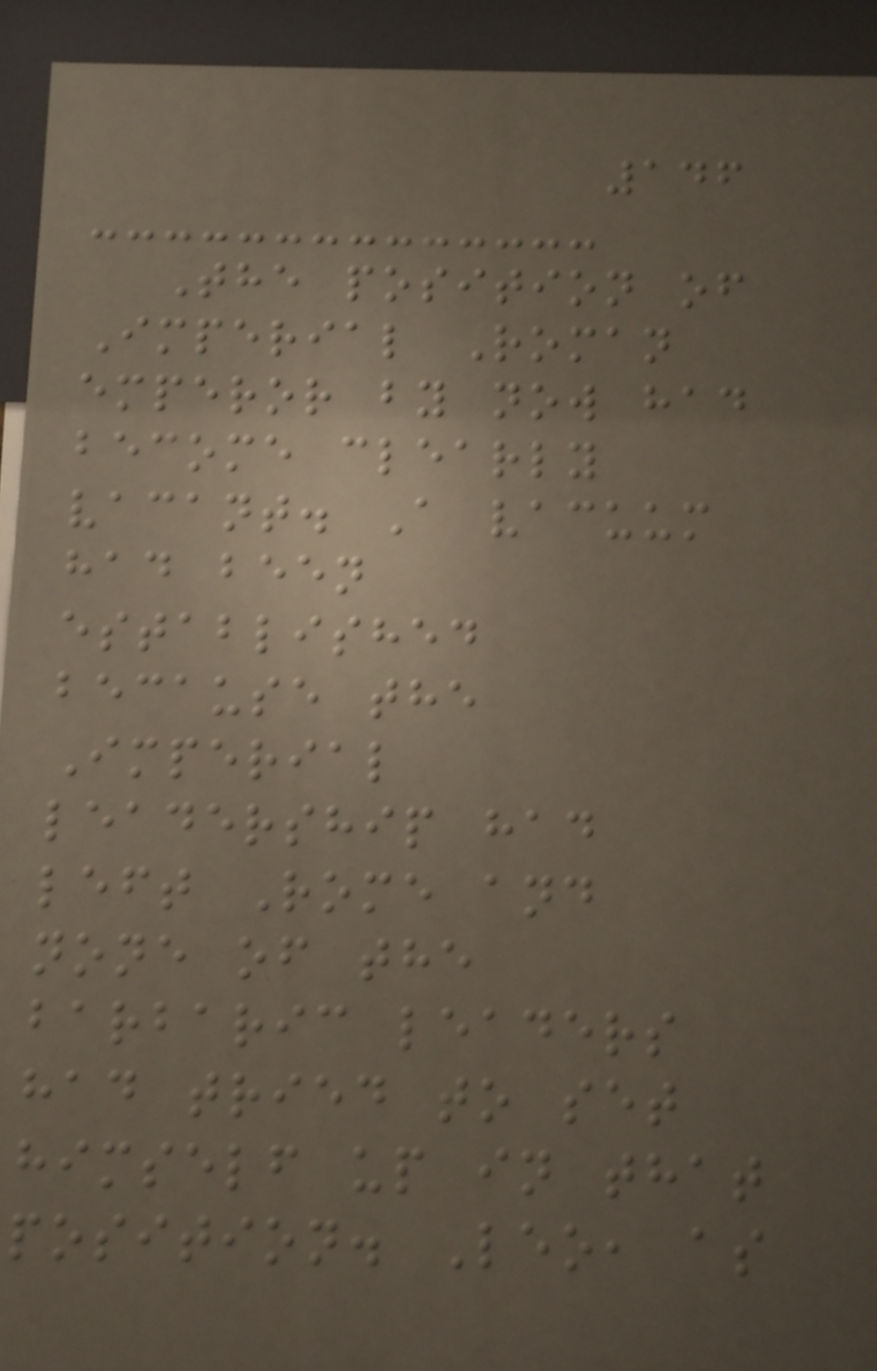146
The position of
Imperial Roman
emperor by now had
become clearly
vacant. A vacuum
had been
established
because the
Imperial
leadership had
left Rome and
none of the
barbaric leaders
had tried to set
himself up in that
position. Leo, as
